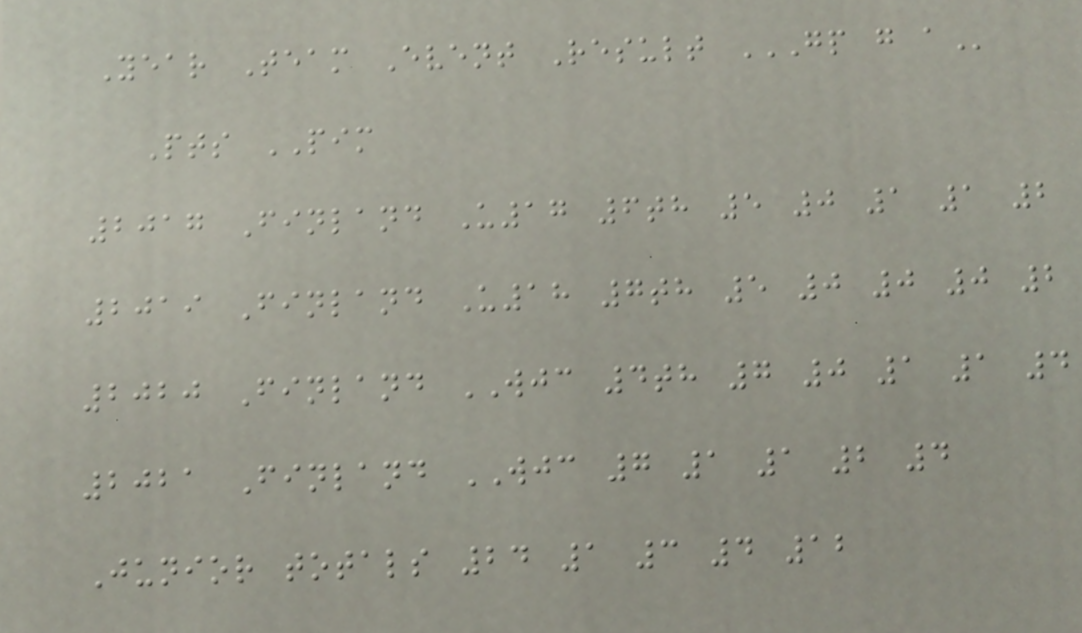Year Team Event Result GP G A
Pts PIM
2017 Finland U17 6th 5 0 1 1 2
2019 Finland U18 7th 5 0 0 0 2
2020 Finland WJC 4th 7 0 1 1 4
2021 Finland WJC 7 1 1 2 4
Junior totals 24 1 3 4 12
